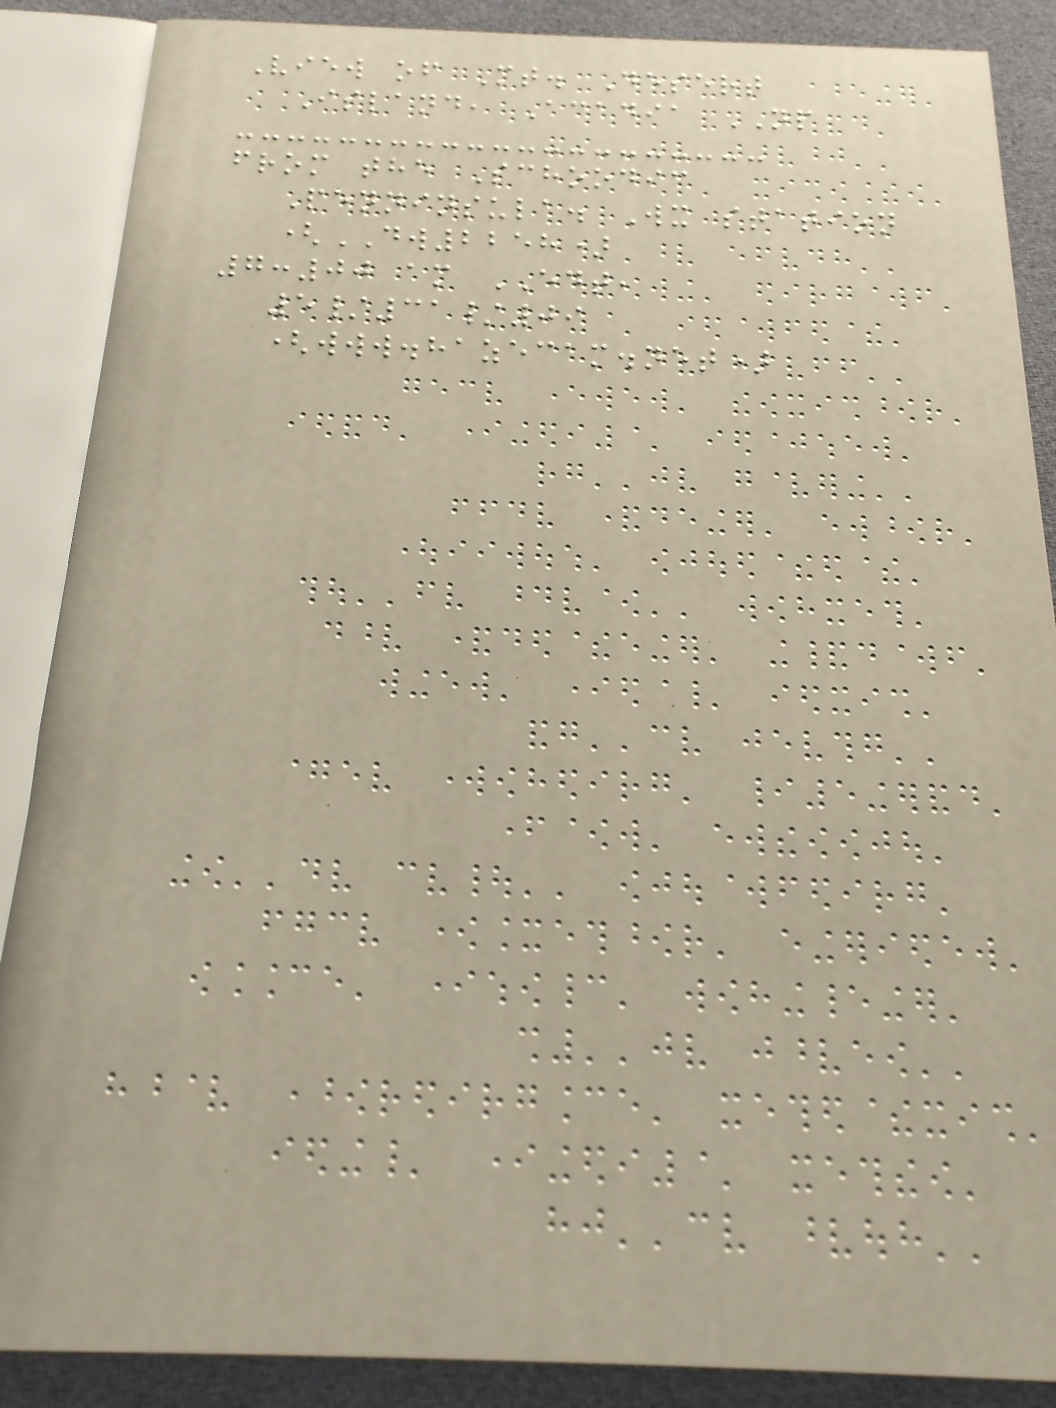View of Mt. Desert
Island, Acadia NP
from the Schoodic
Penninsula. Wx station
(DW2258)
7:00 am EDT,
5/31/09
(www.hazecam.net)
